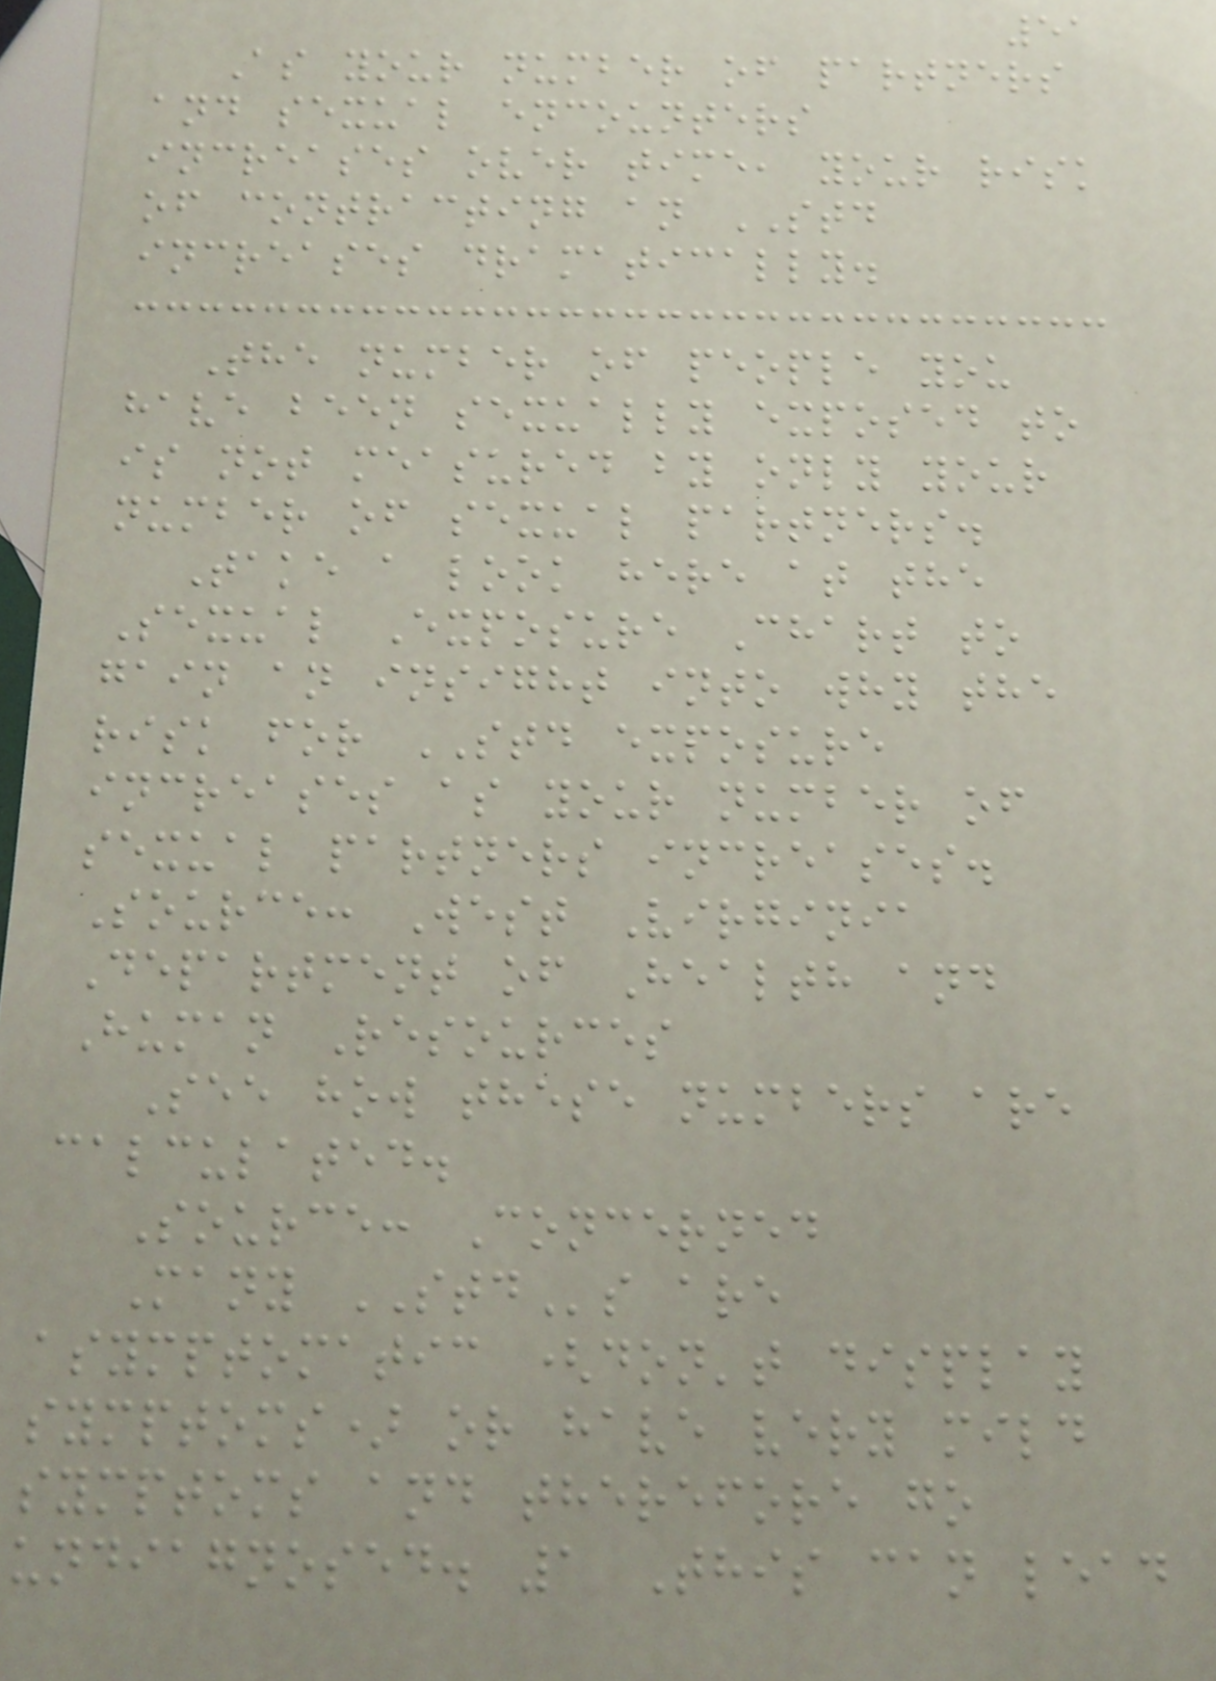51
As your number of partners
and sexual encounters
increases over time, your risk
of contracting an STD
increases dramatically.
The number of people you
have been sexually exposed to
is not measured by only your
number of sexual partners.
Take a look here at the
Sexual Exposure Chart to
gain an insight into why the
risk for STD exposure
increases as your number of
sexual partners increases.
Source: West Virginia
Department of Health and
Human Resources
See how these numbers are
calculated.
Source: Concerned
Many STDs are
asymptomatic (don't display
symptoms) or have very mild
symptoms and therefore go
undiagnosed. 1 This can lead
